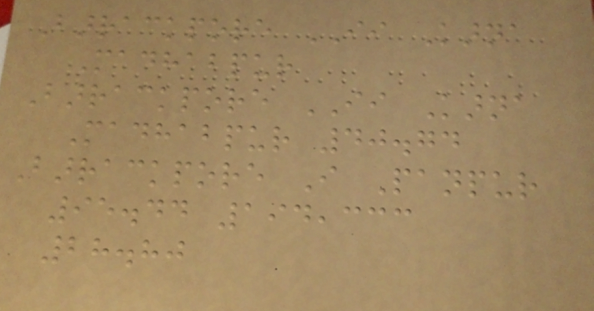Barrackpore II Karna
Madhabpur
Barrackpore II Karna
Madhabpur 40.74
Barrackpore I Panpur
95.44 194,333
28.80
